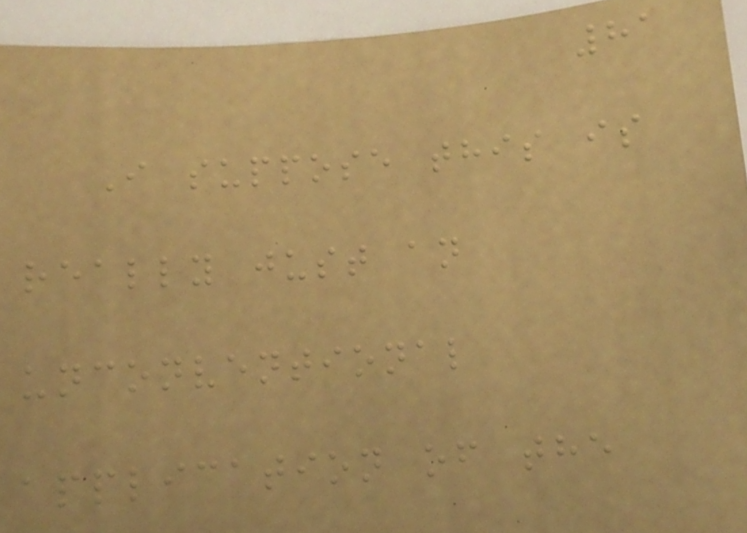81
I suppose this is
really just an
unconventional
application of the
